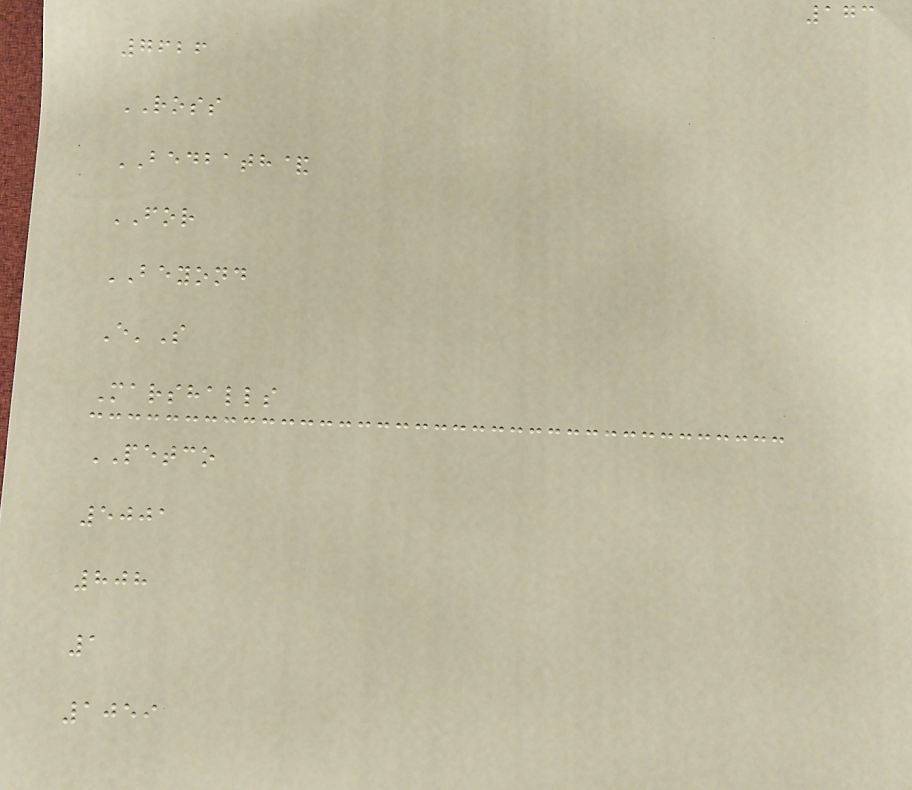173
7626
ROSS
BEDBATH&
FOR
BEYOND
E'S
Marshalls
PETCO
5001
808
1
1059
